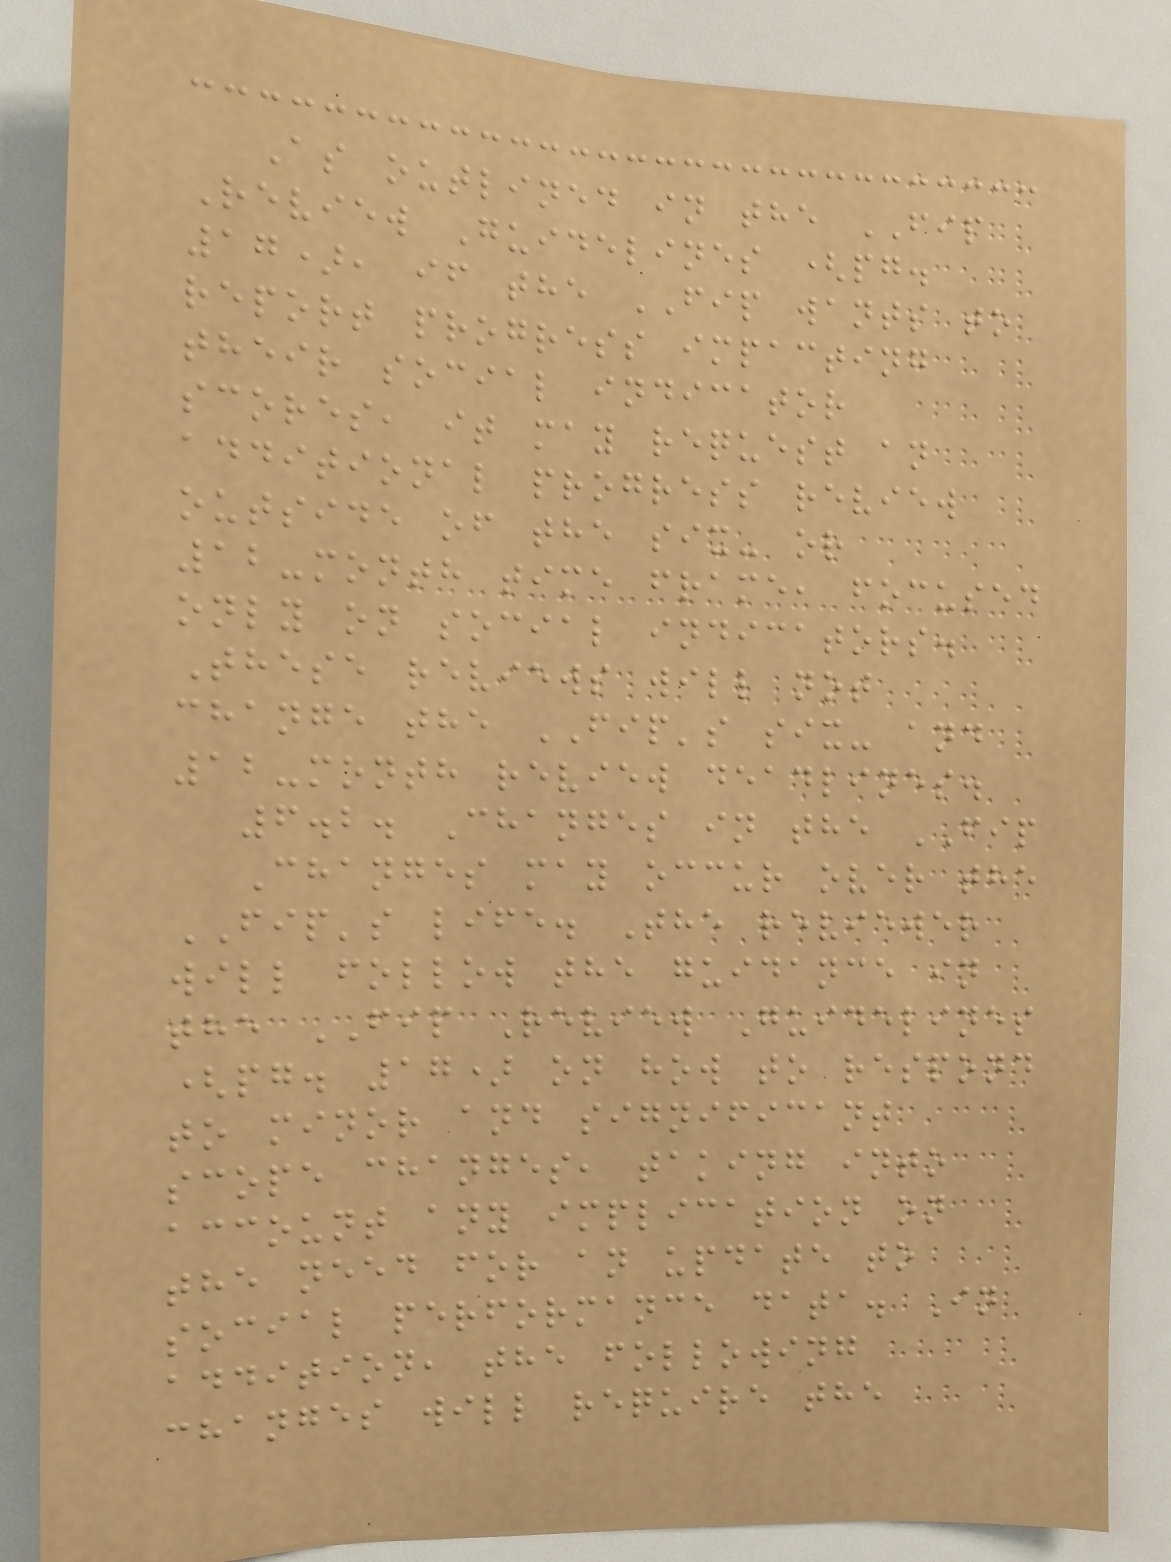As outlined in the FIP
Review Guidelines (pg.
17), if the FIP wants to
report progress impacting
their social indicator
scores, it may request an
additional progress review
outside of the six- or
12-month time frame, focused
only on social indicators.
These reviews will not
change the FIP's six- and
12-month review deadlines.
6.2. Changes in the FIP
Changes may occur over the
FIP's life. The reviewer
will follow the guidance in
the FIP Review Guidelines
(pg. 17) on how to respond
to minor and significant
scope changes, taking into
account any implication on
the need for an update to
social performance data. In
addition, the following
changes will require the
